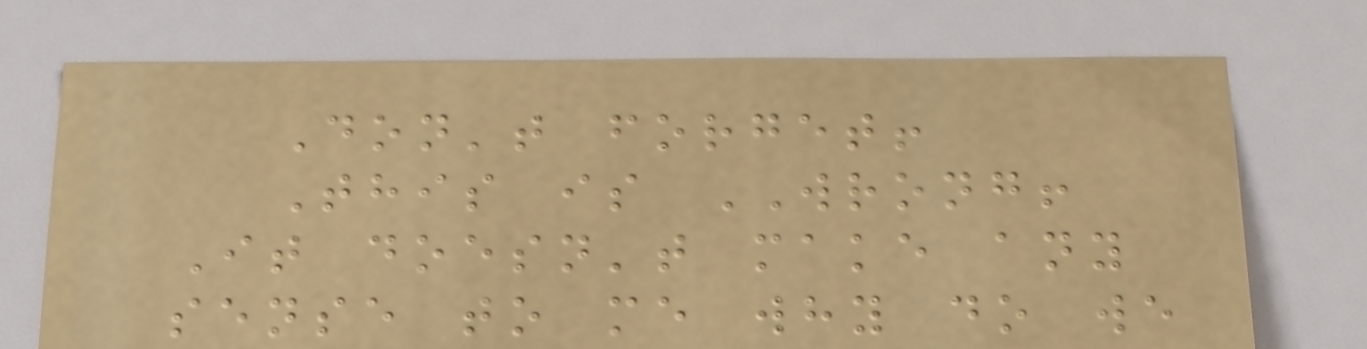Don't forget!
This is WRONG!
It doesn't make any
sense to me why do we
